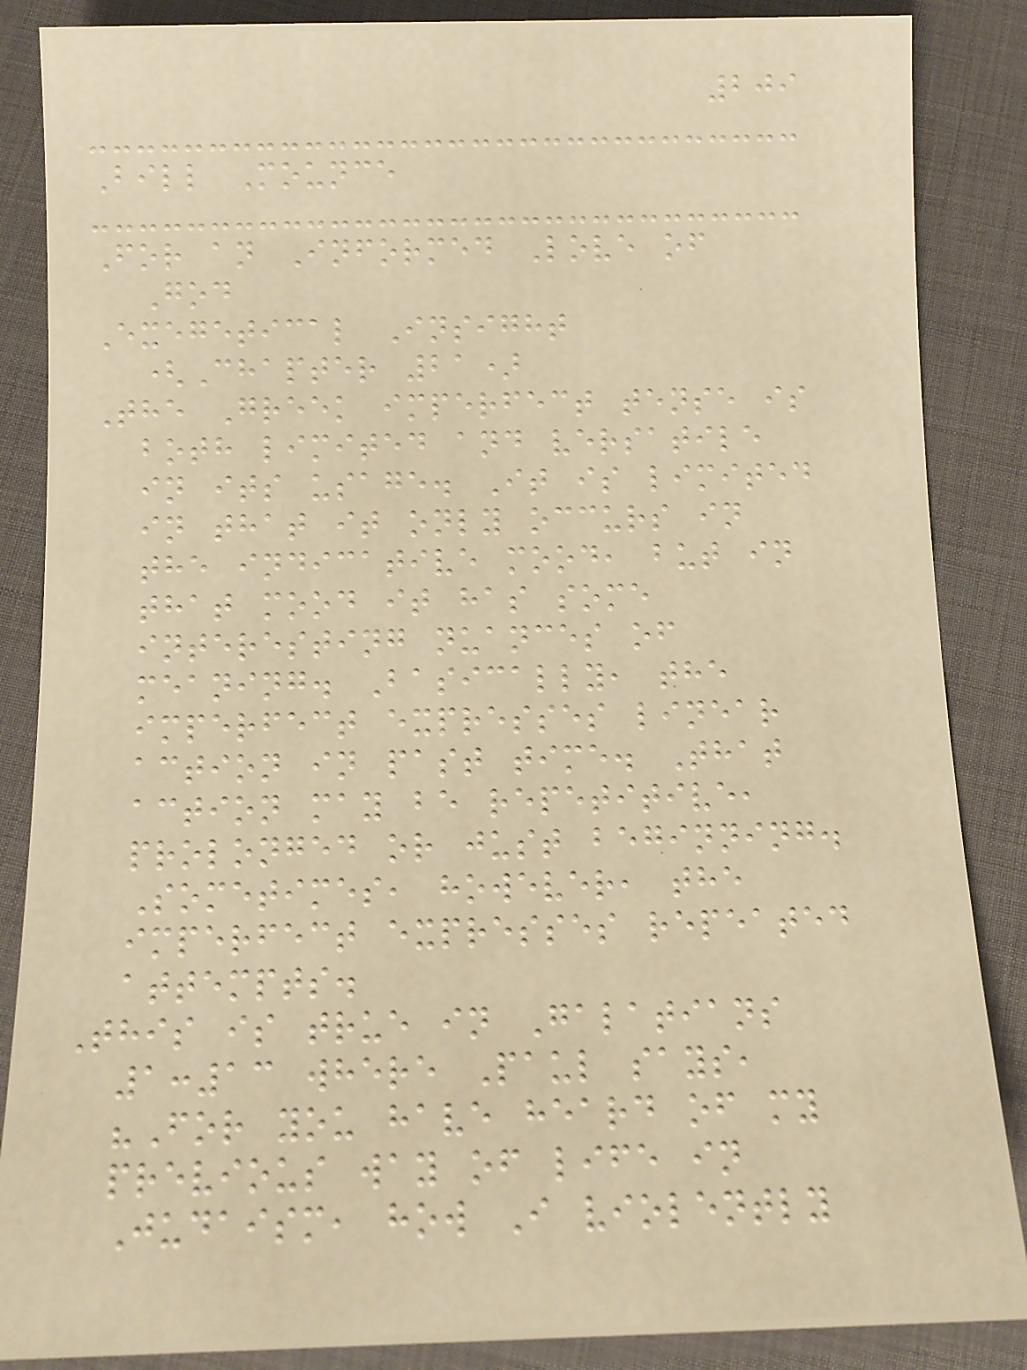209
Bill Mounce
For an Informed Love of
God
Exegetical Insight
(Chapter 21)
The Greek imperfect tense is
both limited and versatile
in its usage. It is limited
in that it only occurs in
the indicative mood, but in
that mood it has some
interesting nuances of
meaning. Basically, the
imperfect expresses linear
action in past time. That
action may be repetitive,
prolonged or just beginning.
Sometimes, however, the
imperfect expresses repeated
attempts.
This is true in Galatians
1:13 where Paul says,
"For you have heard of my
previous way of life in
Judaism, how I violently
